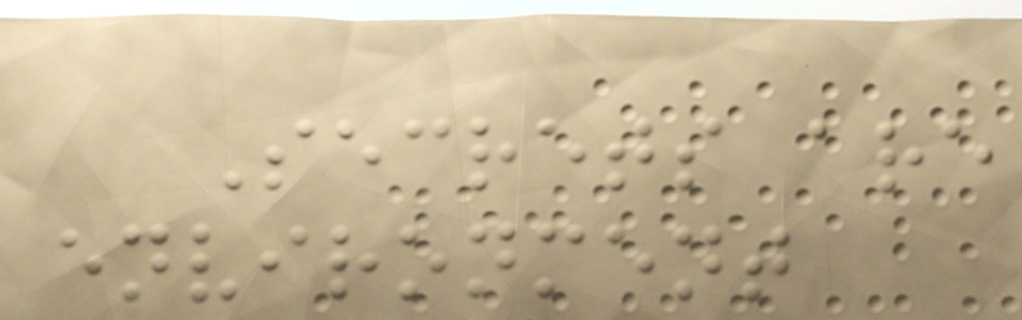Secrets are
environment
